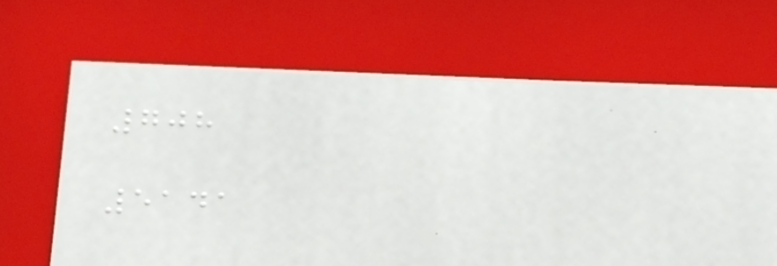708
5141
